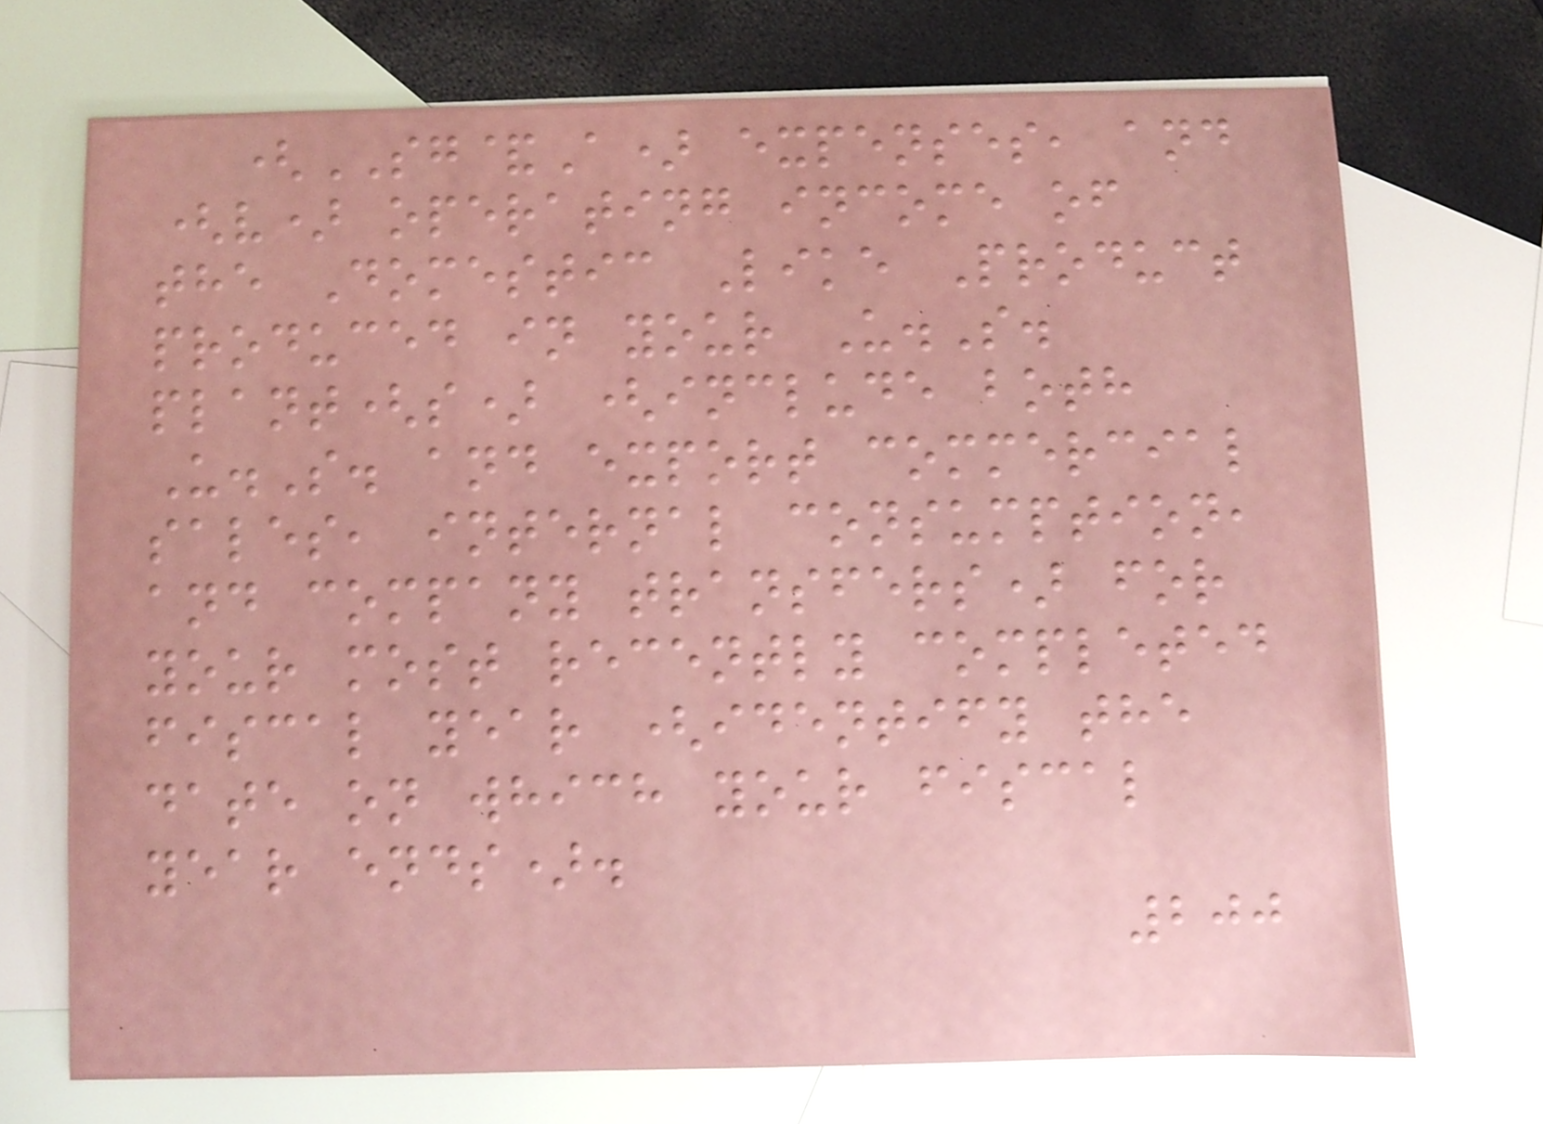(SG&A) expenses, and
(v) operating income of
the Domestic Like Product
produced in your U.S.
plant(s) (include both
U.S. and export commercial
sales, internal consumption,
and company transfers) for
your most recently completed
fiscal year (identify the
date on which your fiscal
year ends).
200
